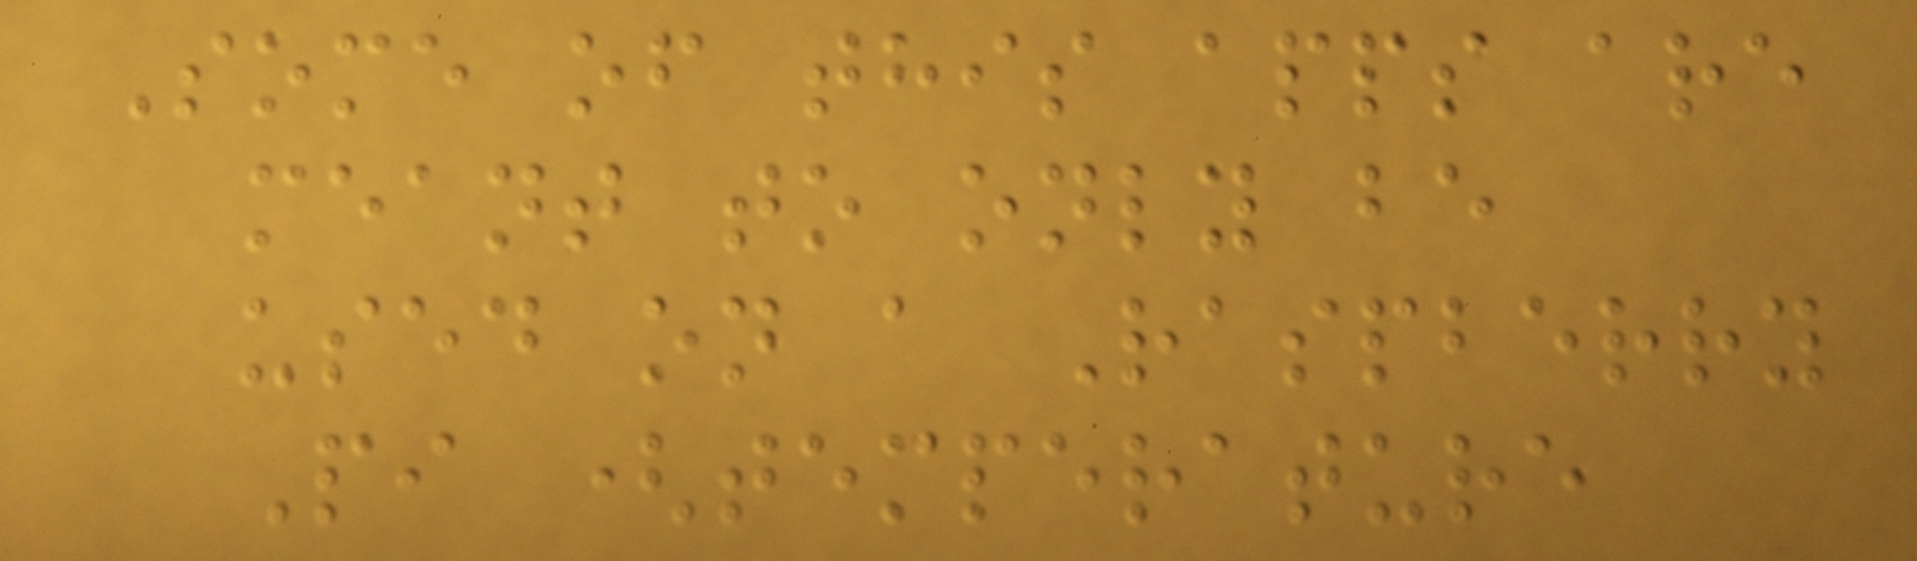Some of this apps are
meant to only be
used on a Raspberry
Pi (temperature
